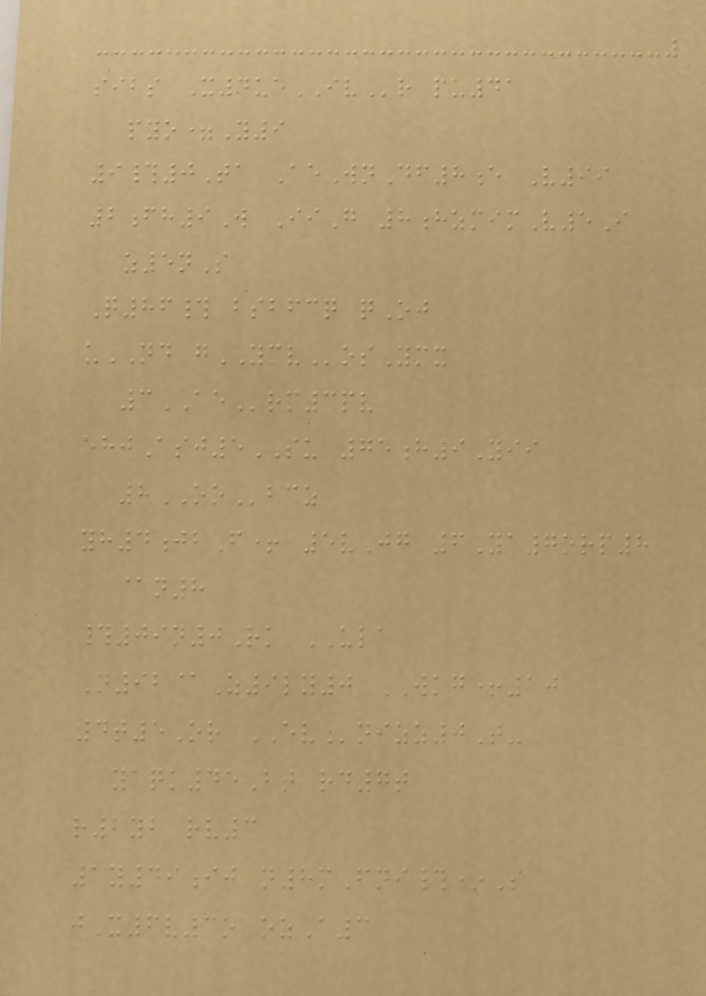sibs X4ueIVr pu41
pyo=Y9
9#0Ta AeWnDf8e V99
2fh9W IiG 8hzmimV5I
z5nS
Q86# bsbfcq qOj
uND gYMVosYmx
3AErm3pv
ehjAsj5SU 75h9Yii
8OObcz
yh4jbF+ 5vJg 6Ya7orp8
@n8
#09n0Rk ULA
N92@Z9ly0 WKG+10
4t5Or EVnizz0T-
yaqk45Bt rd7t
r2yb rv3
1y49ij n8mFni#*S
jX6v3o ozA3
